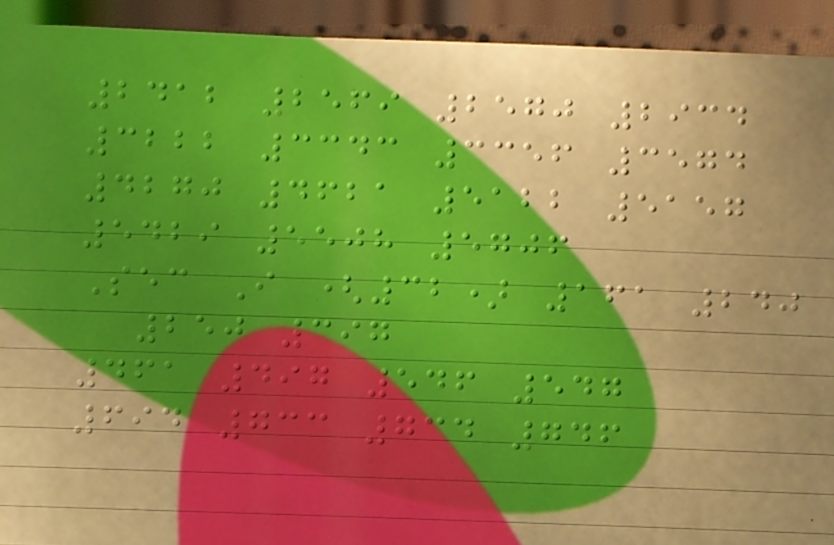2412 2569 2570 2934
3222 3343 3356 3574
4270 4621 5122 5157
5429 5508 5706
Sec I (32) 161 240
250 397
461 497 546 547
694 733 734 746
